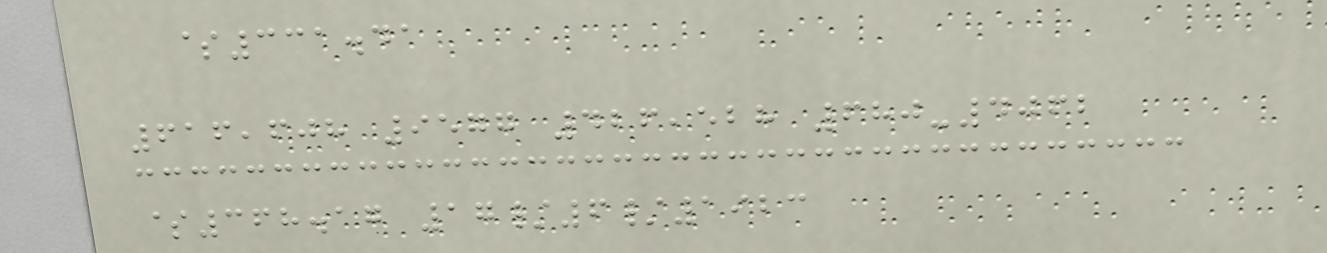$331.41
616,608 9577 426,528 680-4062
$368.17 17/6/1923
